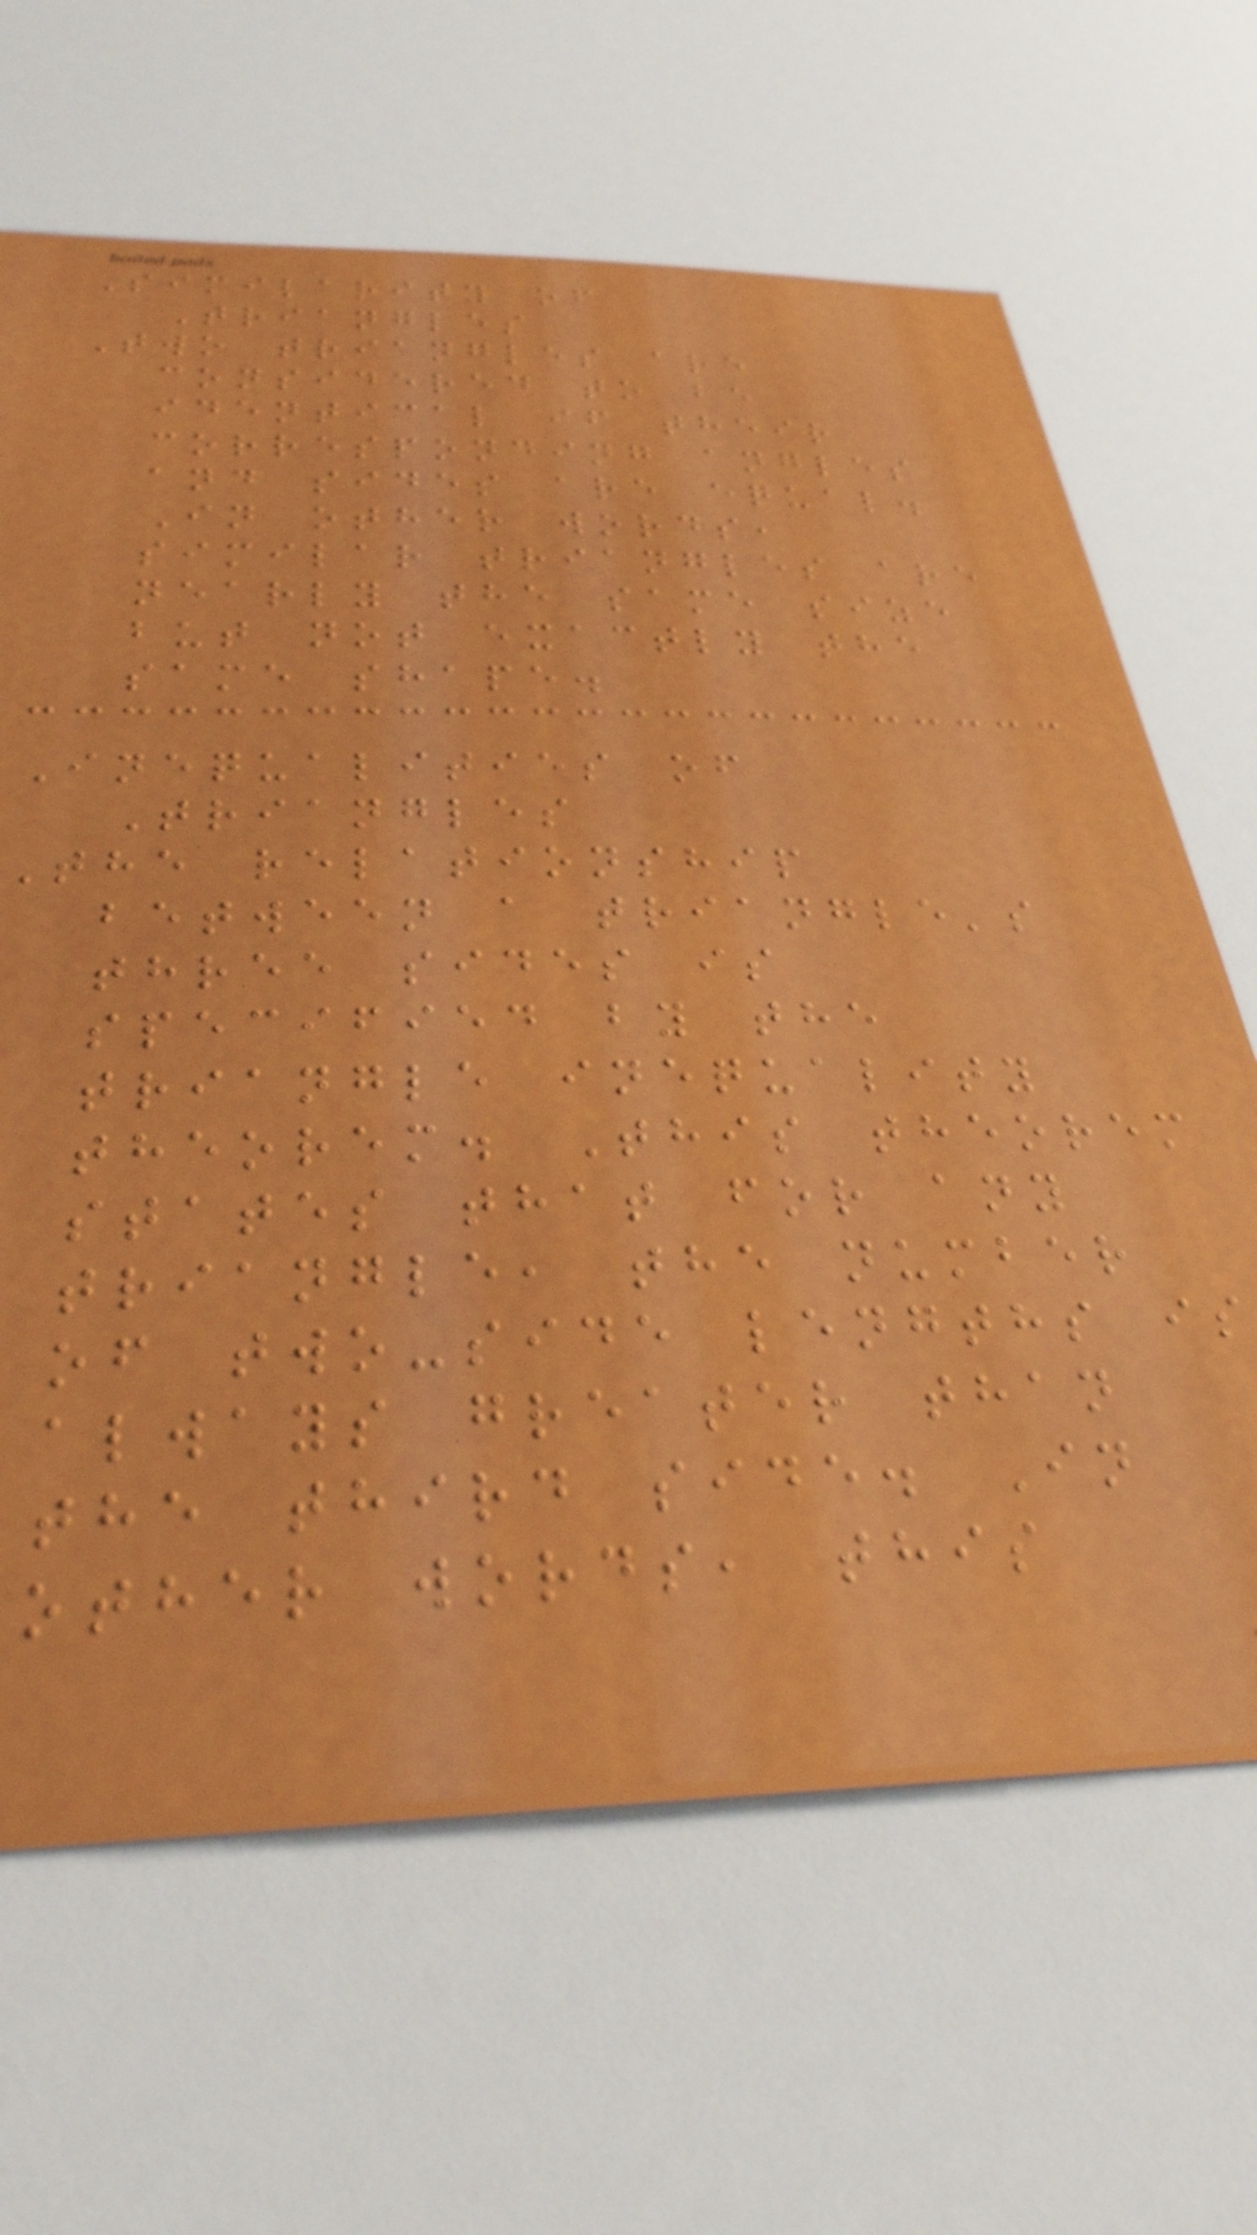Similarity of
Triangles
Two triangles are
considered to be
identical if their
corresponding angles
and sides are equal.
In other words,
similar triangles are
nearly the same size
but not exactly the
same shape.
Inequalities of
Triangles
The relationship
between a triangle's
three sides is
specified by the
triangle inequality
theorem. This theorem
states that for any
triangle, the number
of two-side lengths is
always greater than
the third side. In
other words, this
